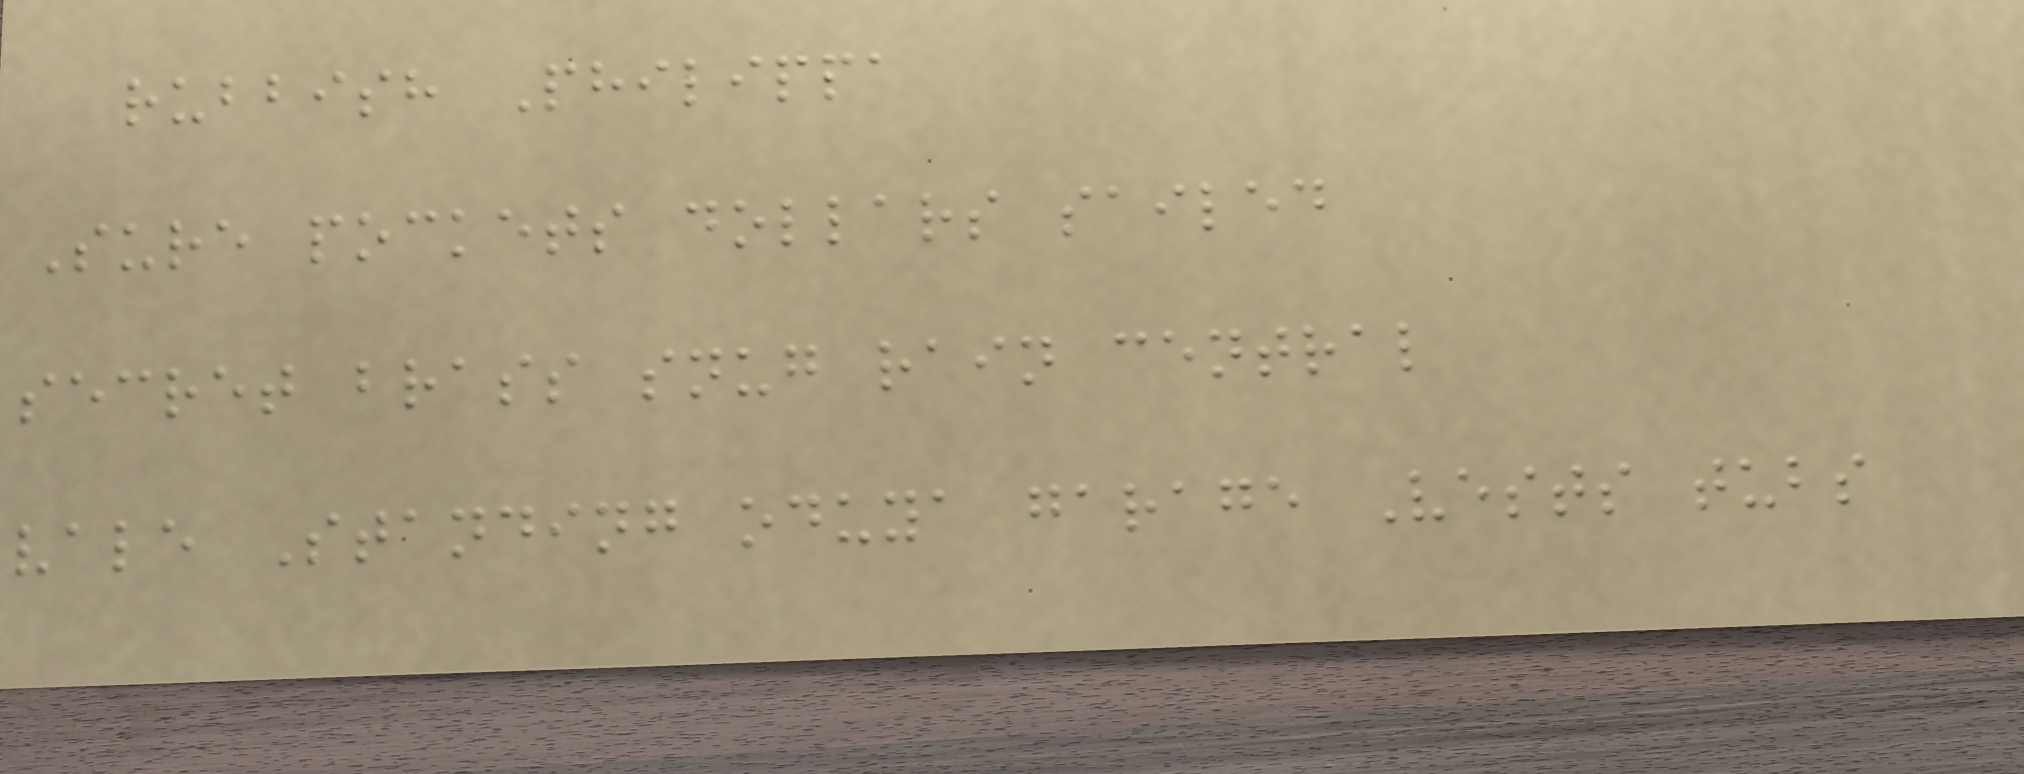rubbish Philippa
Sure pockets dollars sailed
secret brass snug rain central
vale Standing oduya garage Vests tubs
